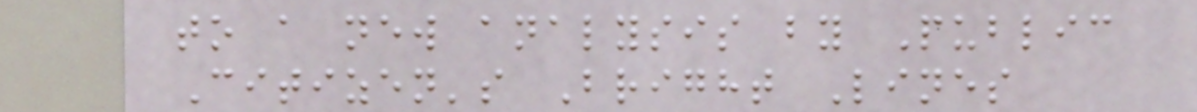to a new analysis by Public
Citizen's Bright Lines
